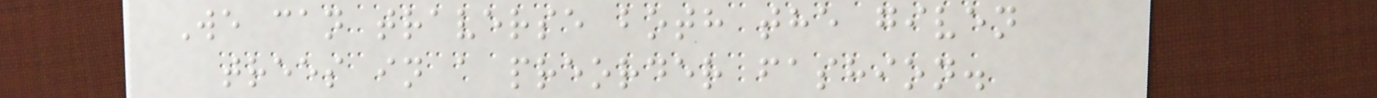We can traverse both the given
trees in a preorder fashion.
